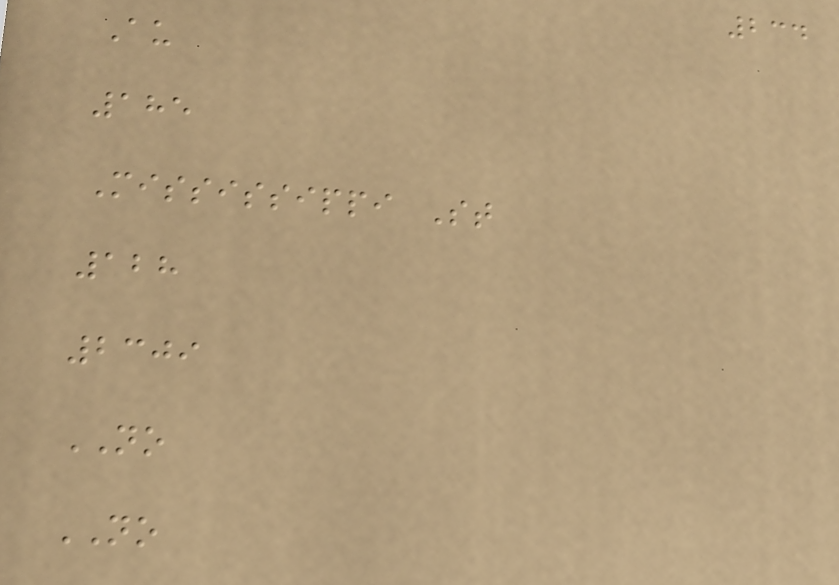234
Au
185
Mississippi St
128
2309
NO
NO
